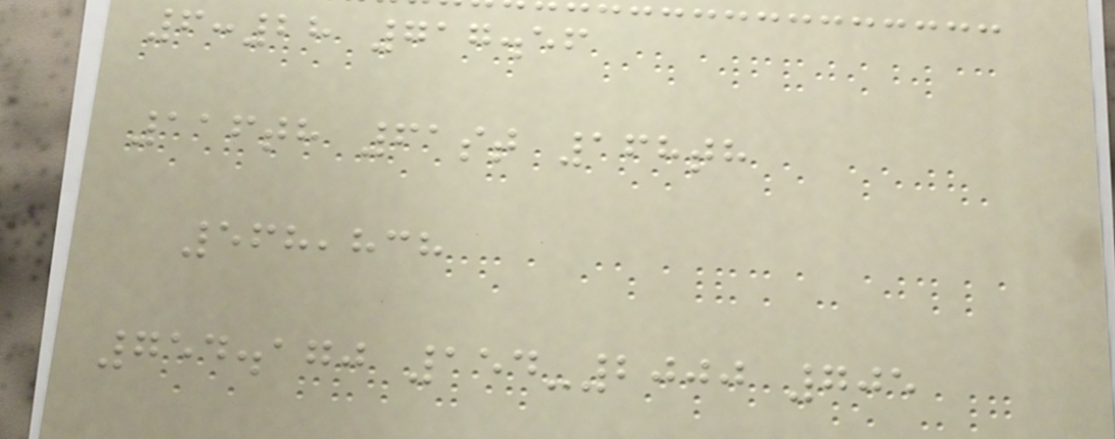6:28 717.56
116th 61st 168th
568,838
754.170 154-2000 705
